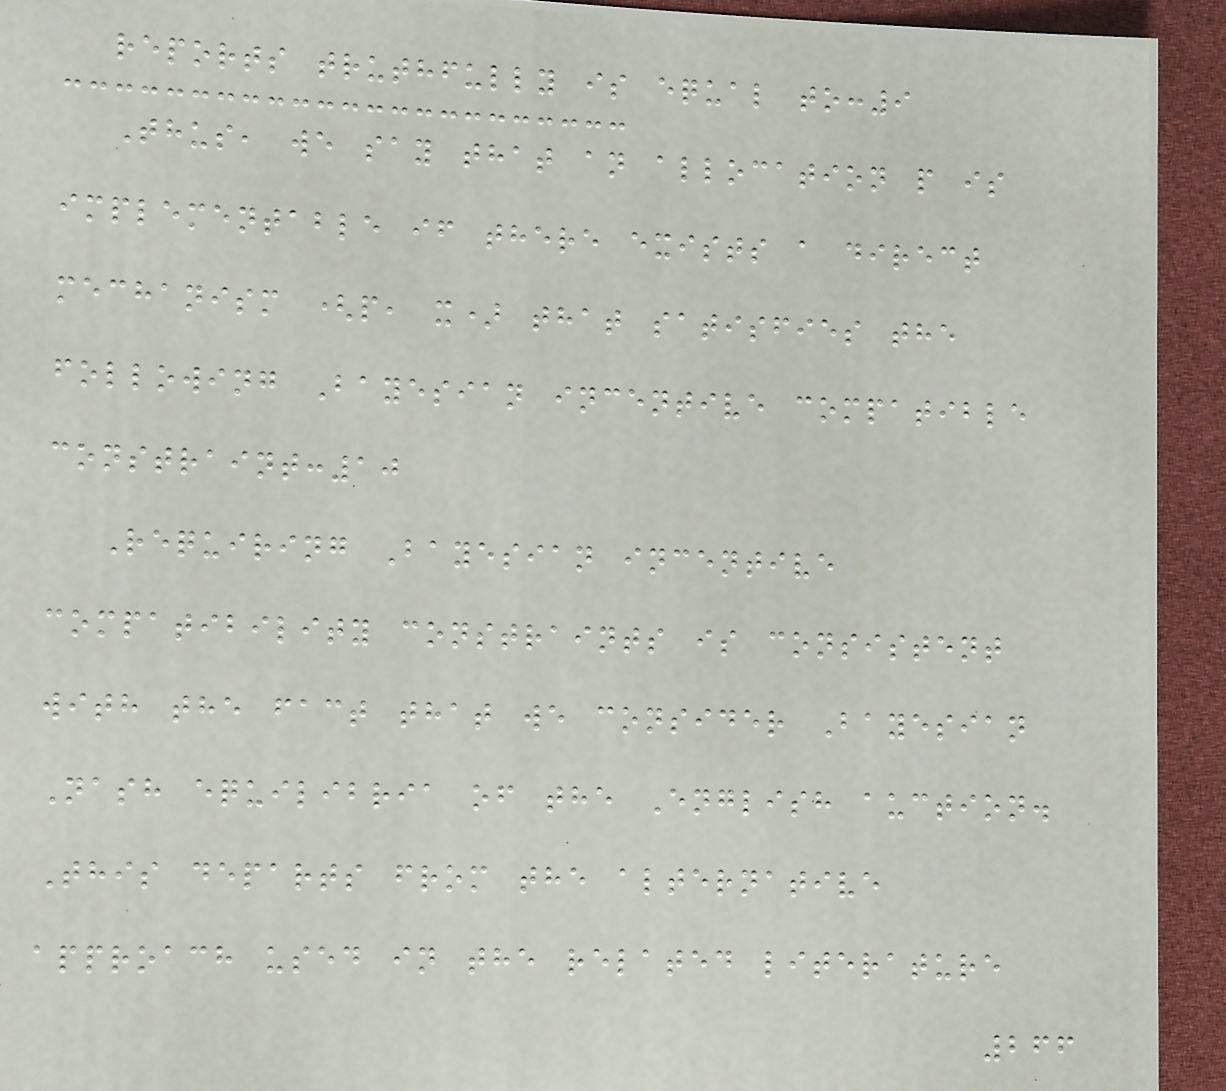reports truthfully is equal to:9
Thus, we say that an allocation p is
implementable if there exists a direct
mechanism (p, x) that satisfies the
following Bayesian incentive compatible
constraint:10
Requiring Bayesian incentive
compatibility constraints is consistent
with the fact that we consider Bayesian
Nash equilibria of the English auction.
This departs from the alternative
approach used in the related literature
266
